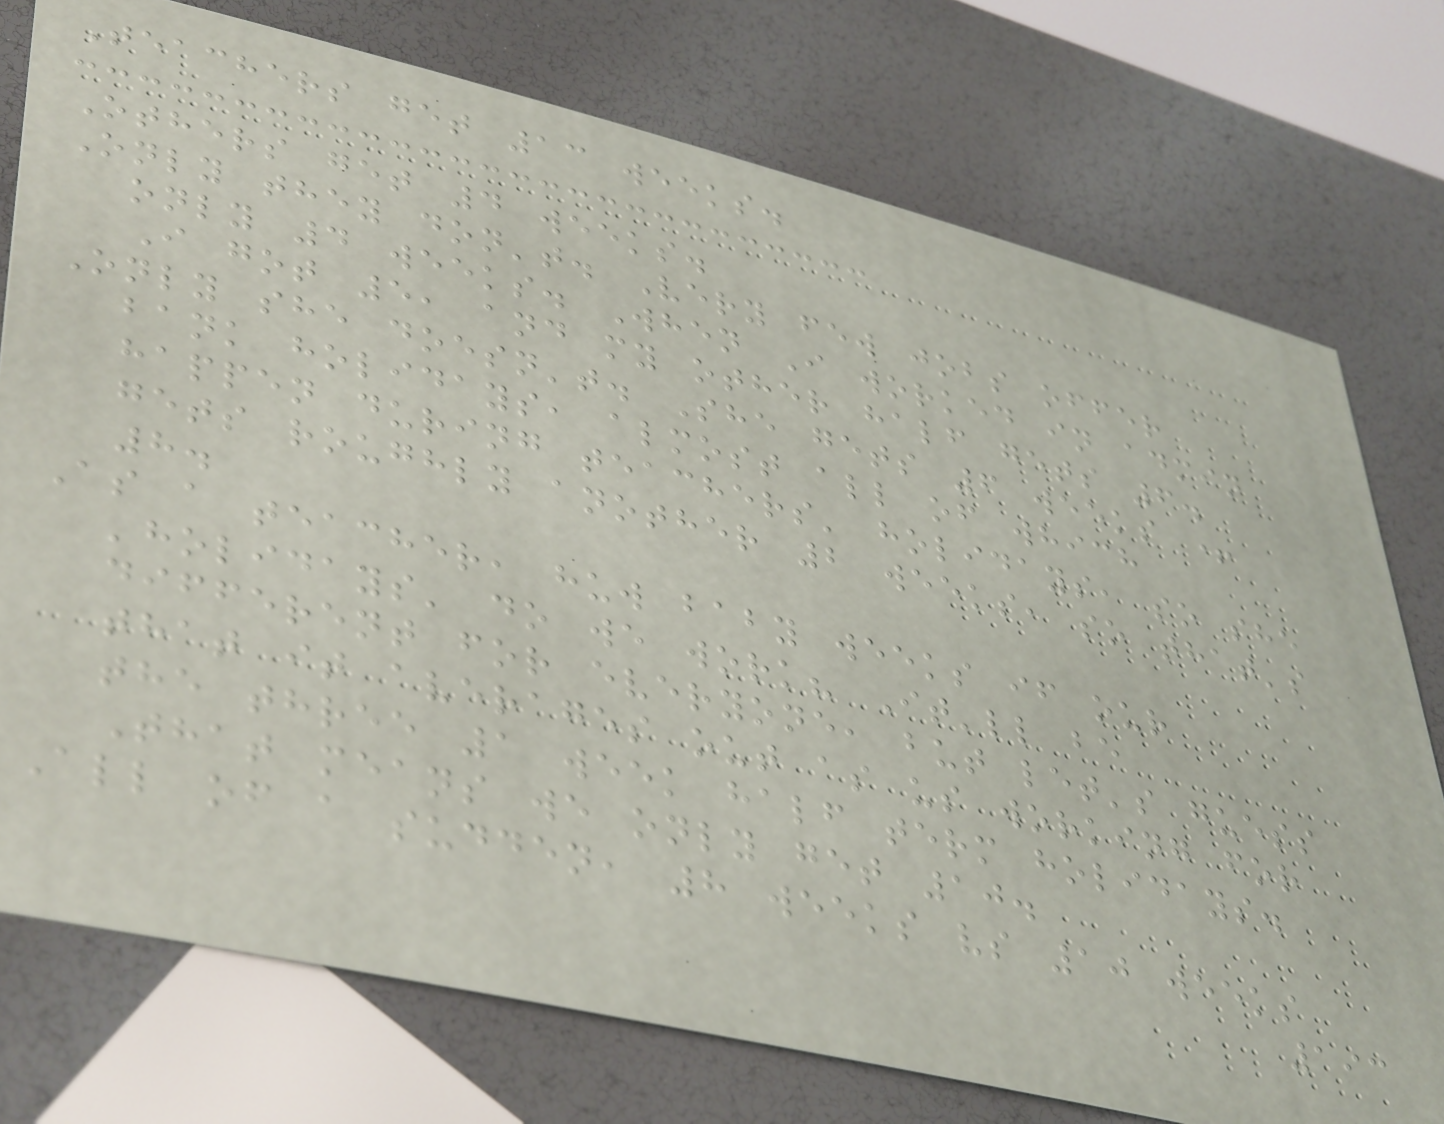Teachers get 13 weeks.
Others get 4 weeks.
Only they don't. Very few jobs offer
only 4 weeks. When I worked in admin
I got 5, and my other half gets 6.
Only she doesn't. She gets 6 weeks +
bank holidays, almost all of which
happen during teachers' holidays, so she
gets roughly another 2 weeks, so that's
8.
As a teacher, huw baby weeks if our
'holidays' do we work? It'll be
different for everyone, but let's guess
that it averages out as us working for
the three 1 week half term holidays.
That means we only get 10.
All of a sudden, 8 weeks vs 10 weeks
193
